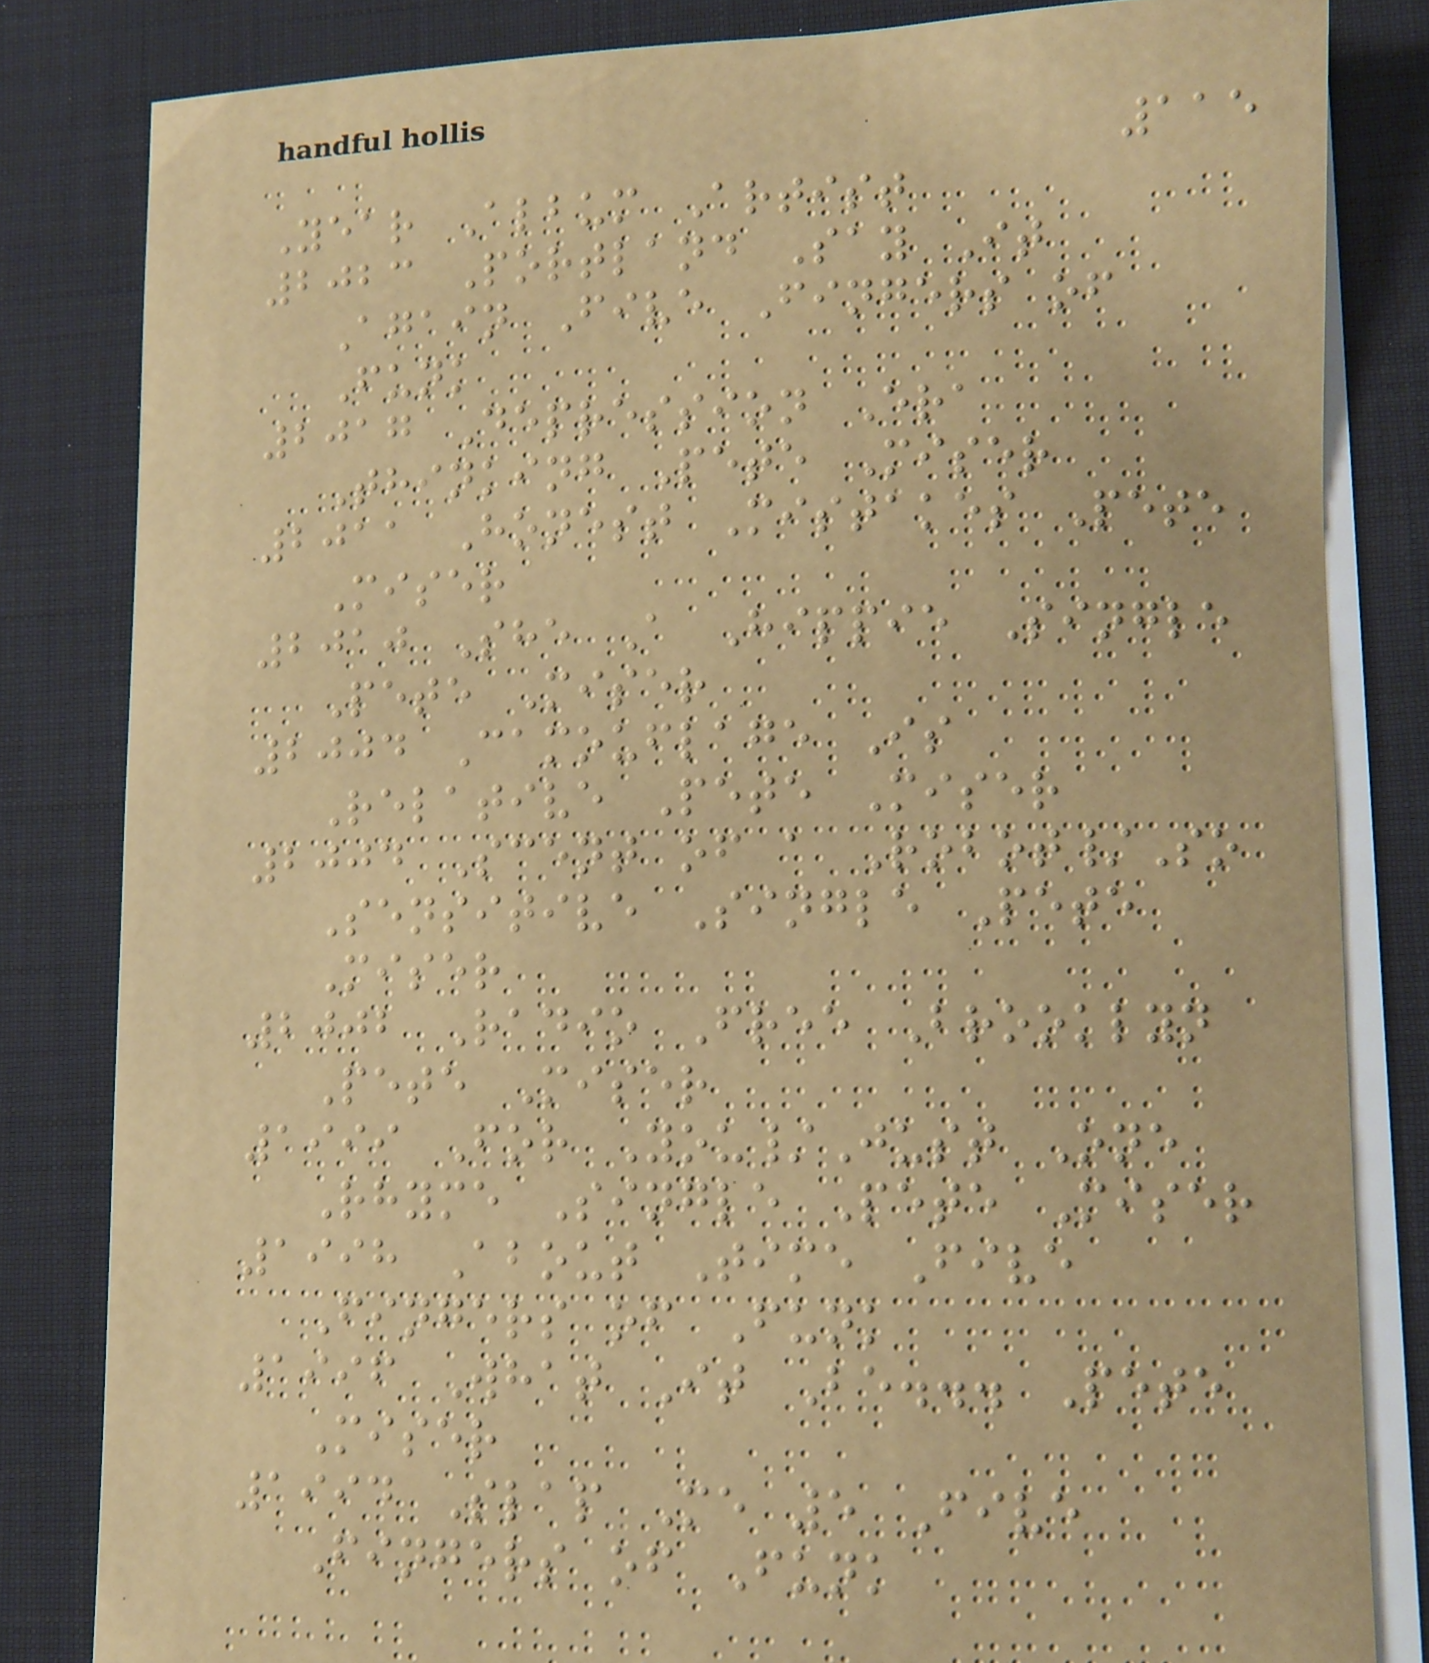115
Year Album Artist
2023 Portland Say It
Again Five Fingers of
Funk
2017 Depression Era
Thinking Pete Miser
2011 Honest Mistakes Pete
Miser
2010 She A Hippie Single
Pete Miser
2004 Camouflage Is
Relative Pete Miser
2004 Scent of a Robot/So
Sensitive Single Pete
Miser
2002 Radio Free Brooklyn
Pete Miser
1999 For You/Just One
Rhyme Single Pete Miser
1998 About Time Five
Fingers of Funk
1996 What It Be... Pete
Miser
1994 Slap Me 5 Five
Fingers of Funk
